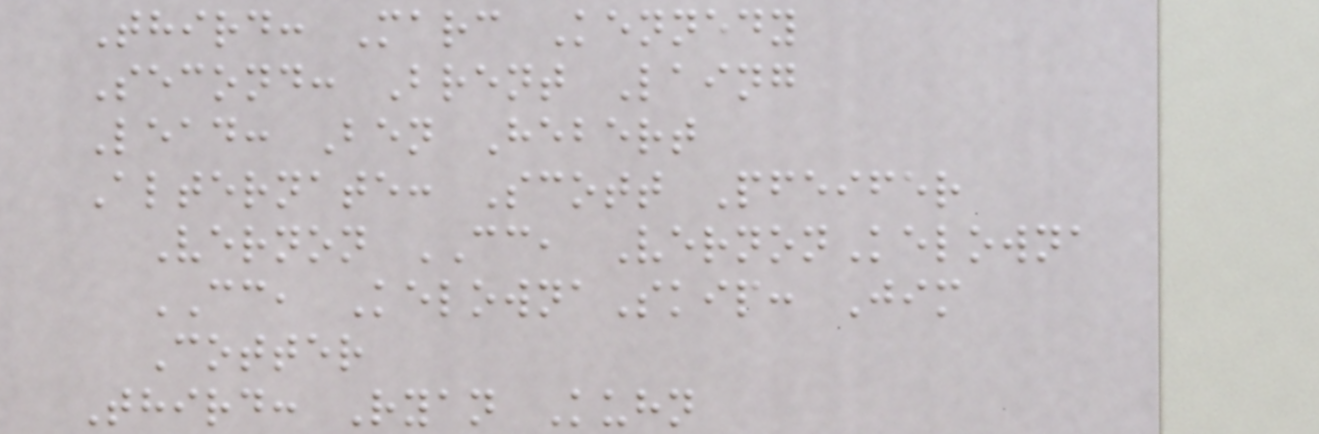Third: Marc Kennedy
Second: Brent Laing
Lead: Ben Hebert
Alternate: Scott Pfeifer
Vernon CC, VernonKelowna
CC, KelownaSkip: Jim
Cotter
Third: Ryan Kuhn
